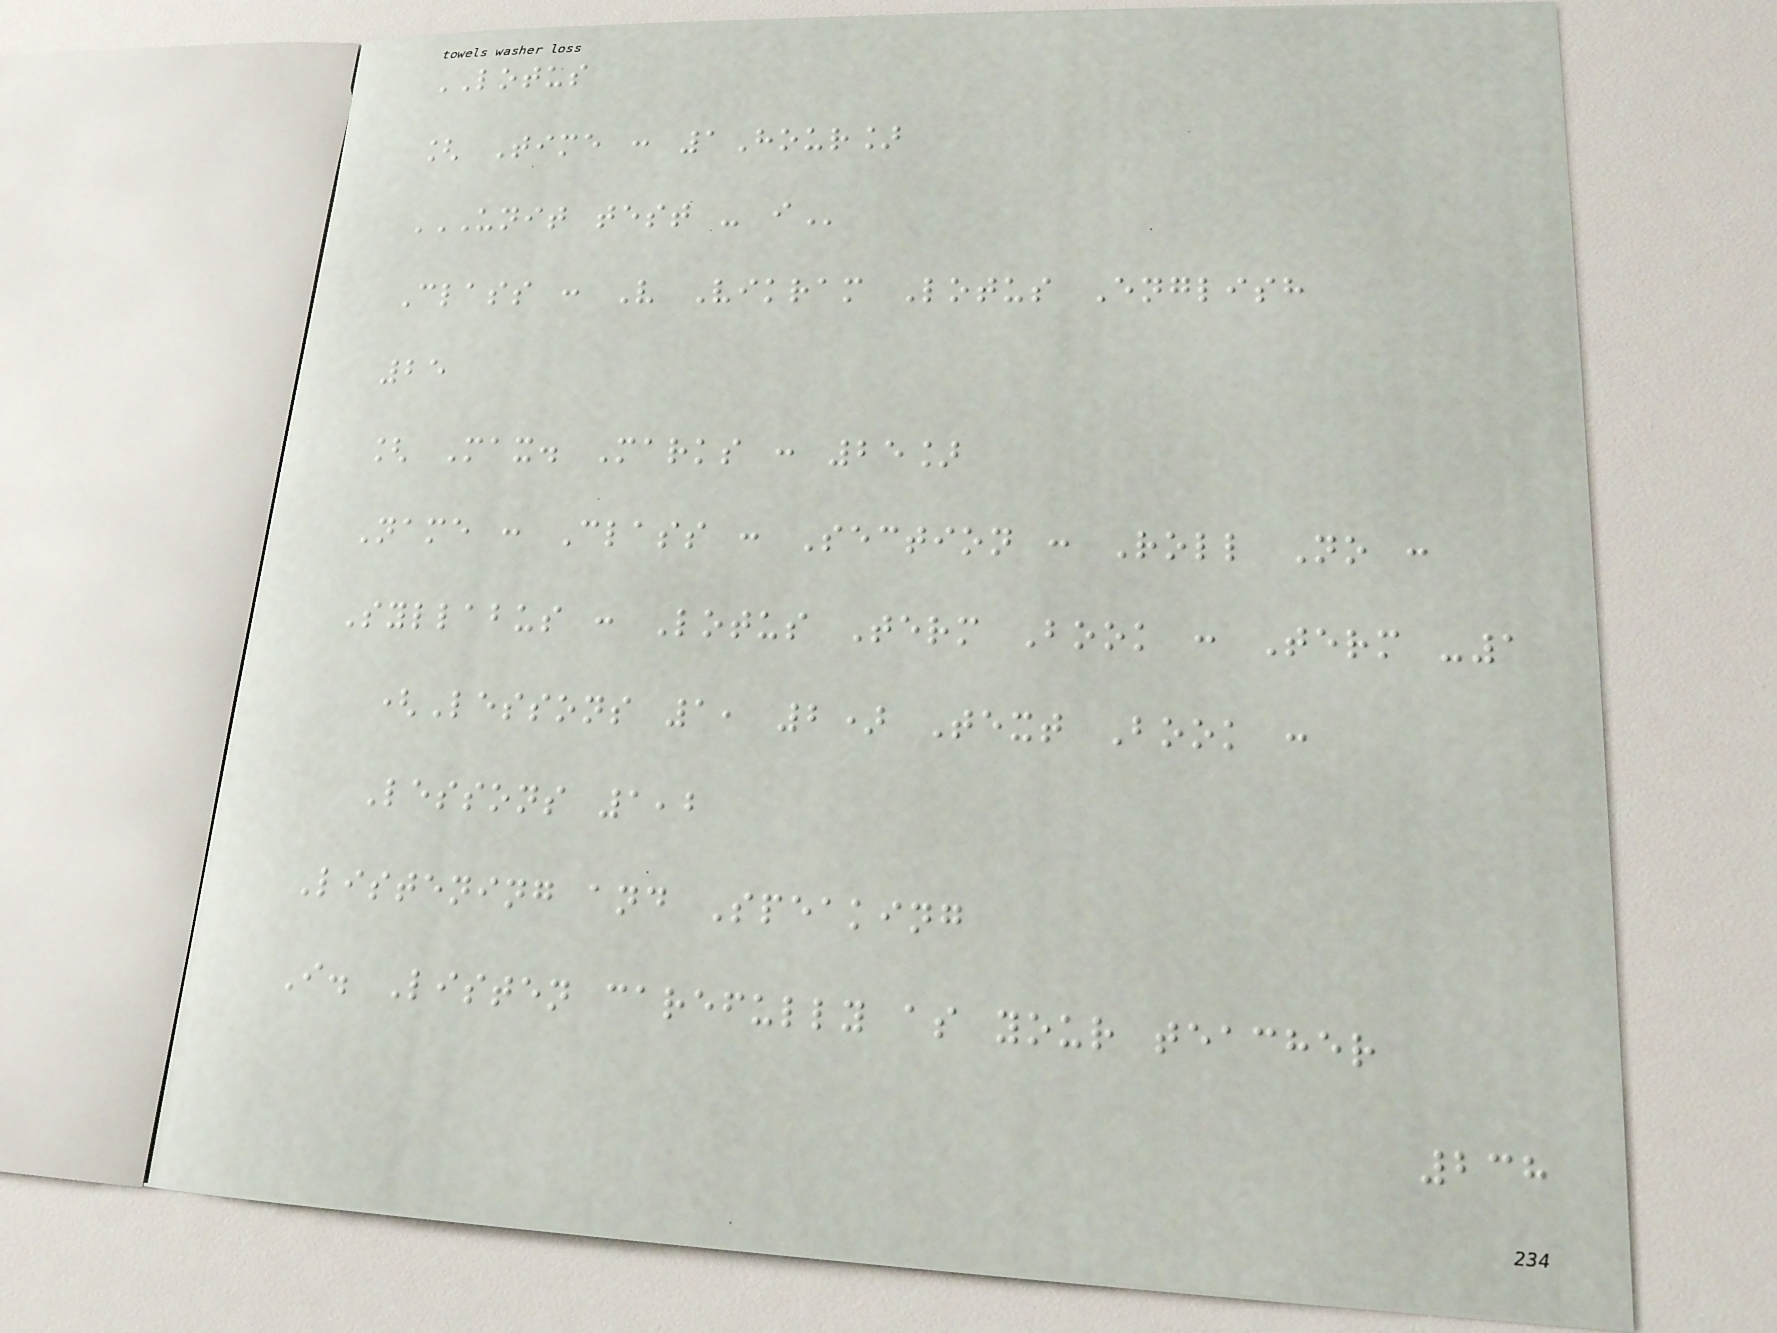LOTUS
[ Time : 1Hour]
UNIT TEST - I
Class : V Vikram Lotus English
25
[ Max. Marks : 25]
Name : Class : Section : Roll No :
Syllabus : Lotus Term Book : Term -1
(Lessons 1, 2) Text Book :
Lessons 1,2
Listening and Speaking
I. Listen carefully as your teacher
238
